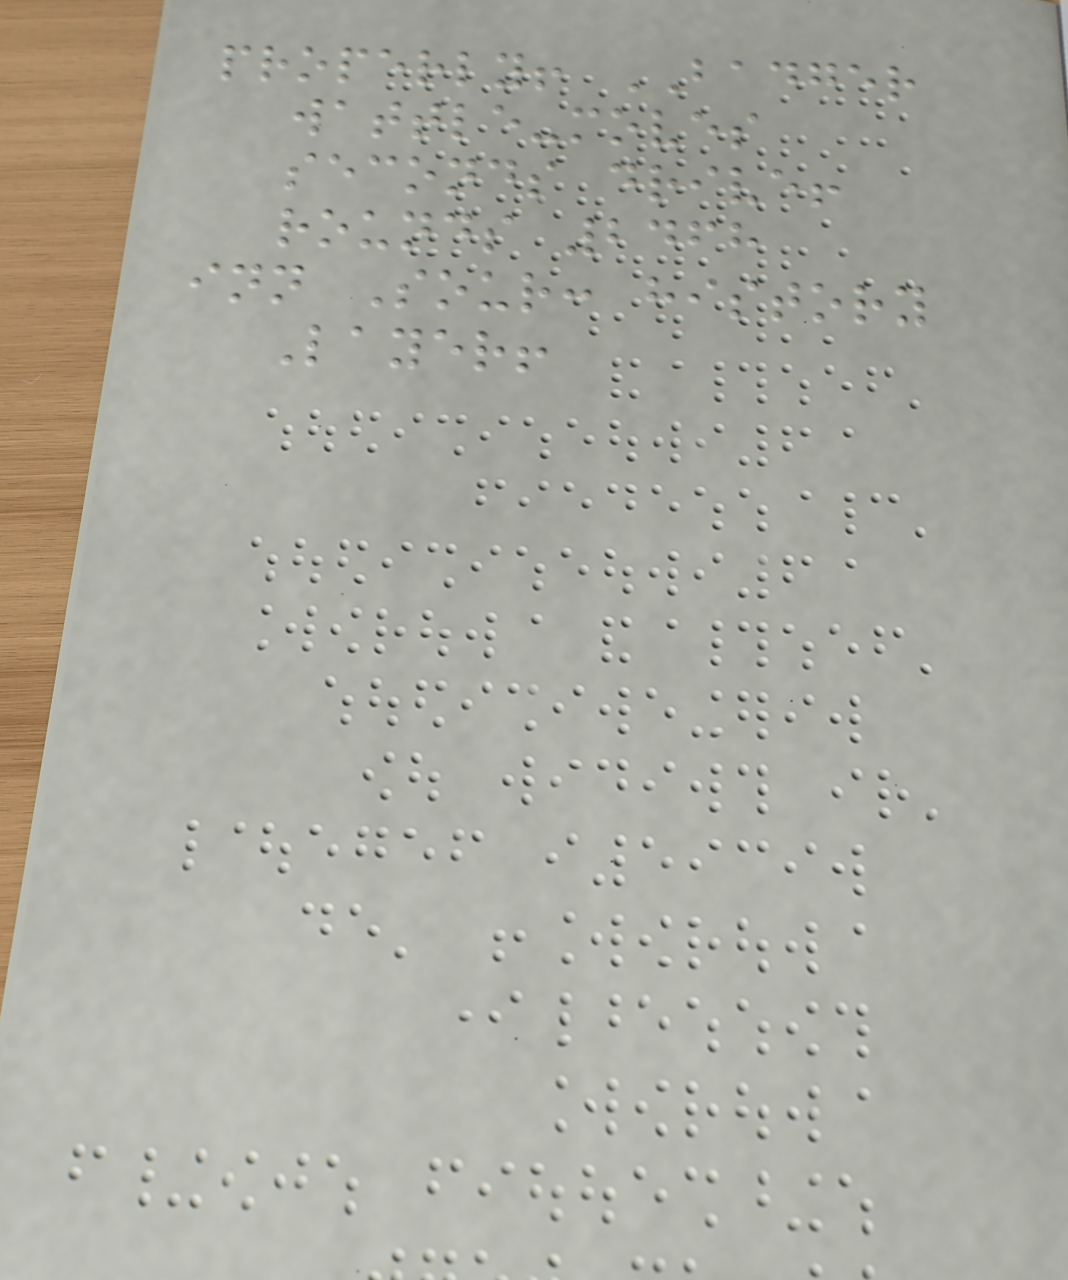properly! BADGER
wattle-moves
seconds drive!
rounds 2468
inn Sour: history
Layer!
